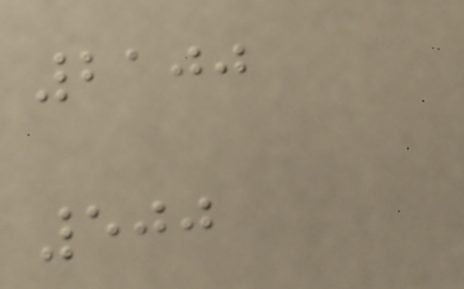2100
500
